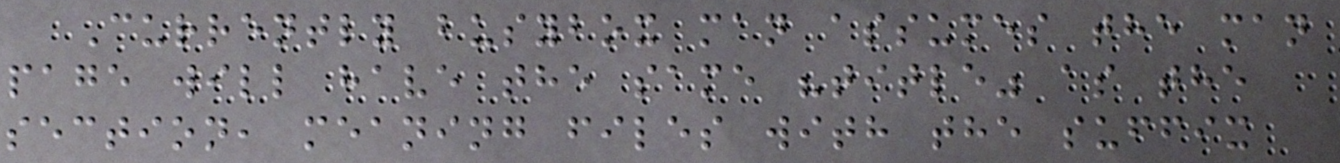Currently busybox man assumes the man
page will have the same "title" as the
section, meaning files with the suffix
